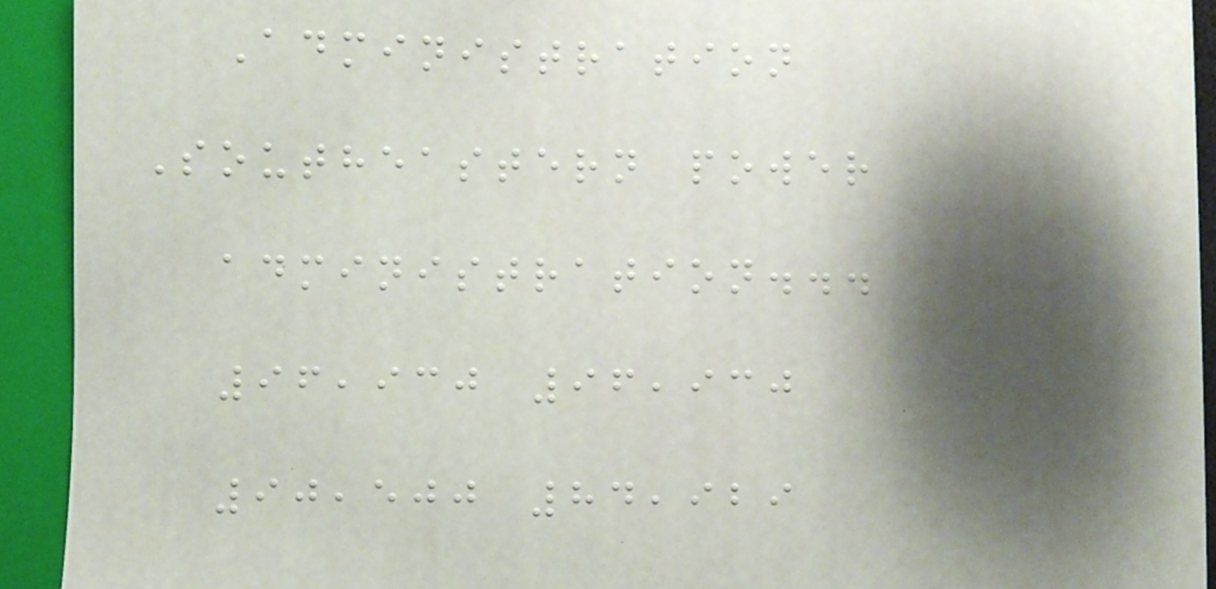Administration
Southeastern power
administration...
96,930 96,930
90,500 84,929
